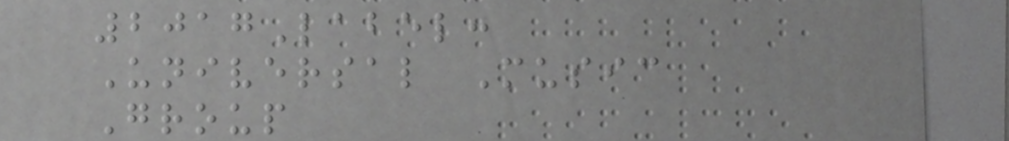2017Label:
Universal Music
Group
